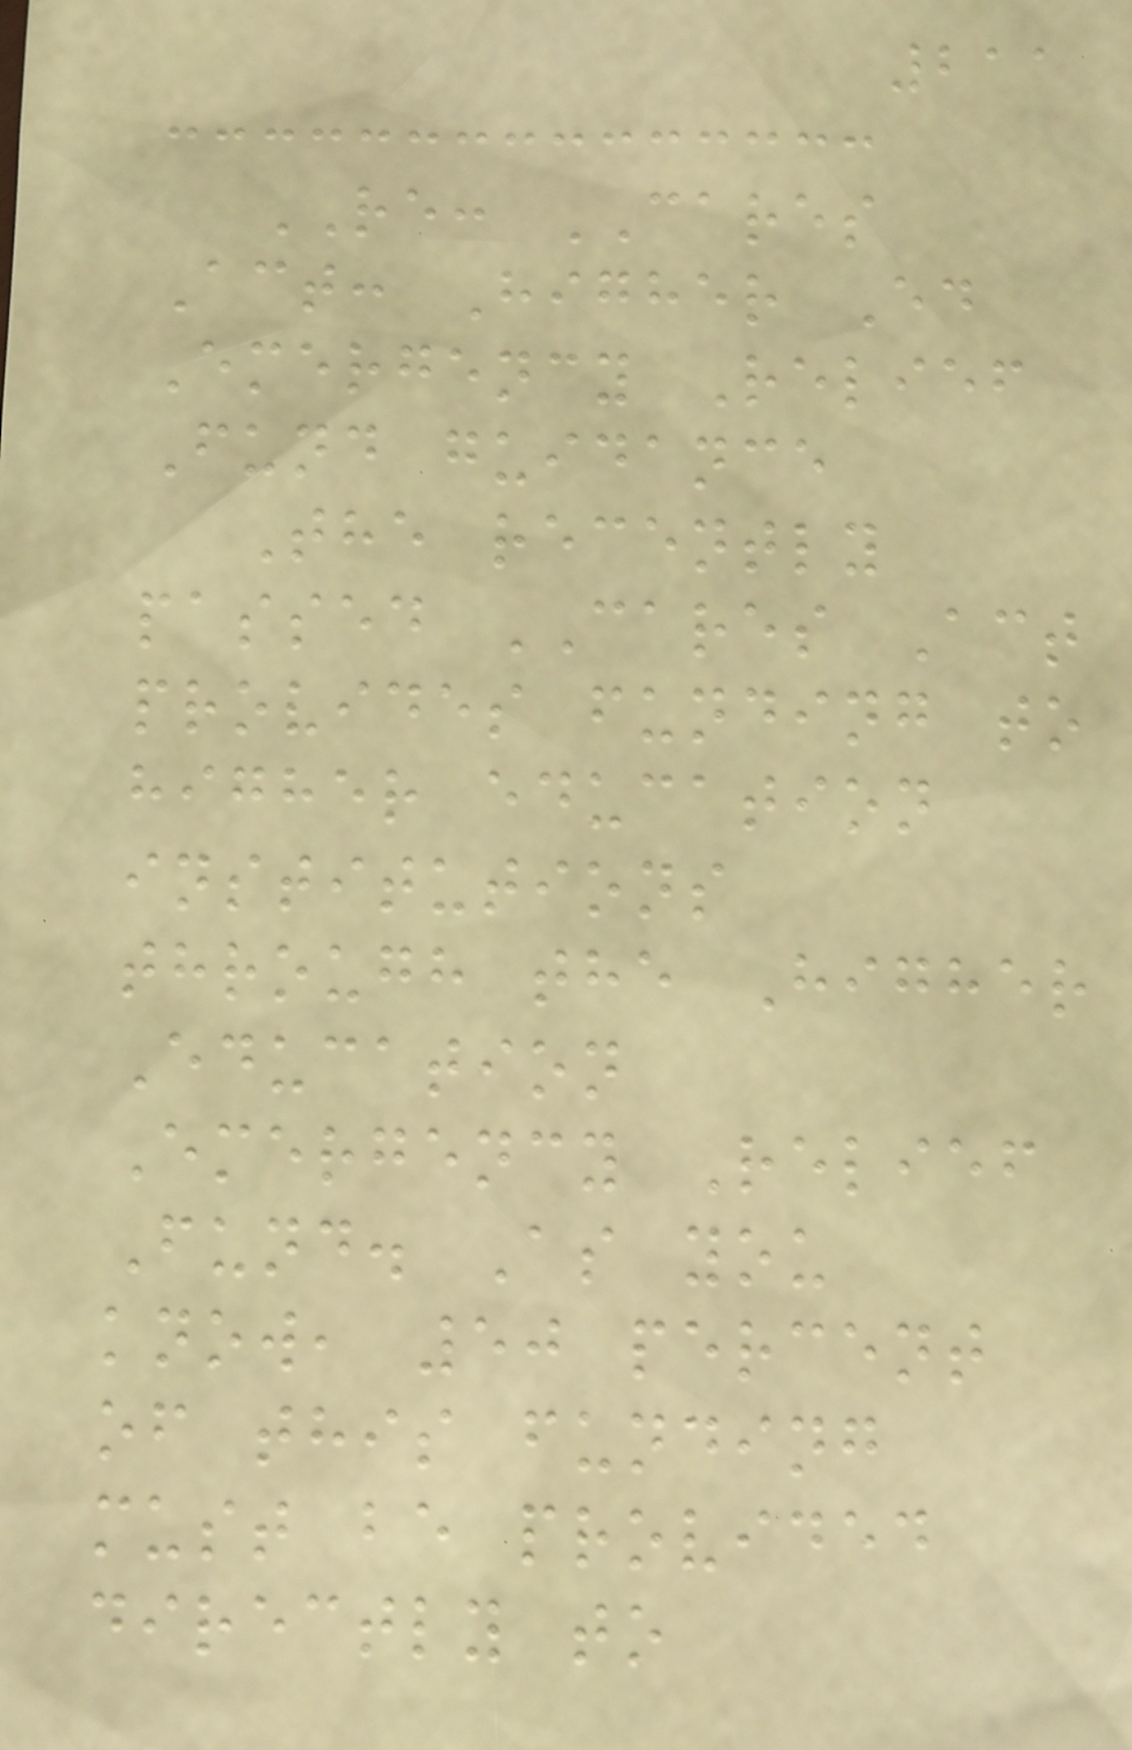211
RE: CARES
Act: Higher Ed
Emergency Relief
Fund guidance
The recently
passed CARES Act
provides funding to
higher education
institutions
through the Higher
Education
Emergency Relief
Fund. As you
know, 50 percent
of this funding
must be provided
directly to
